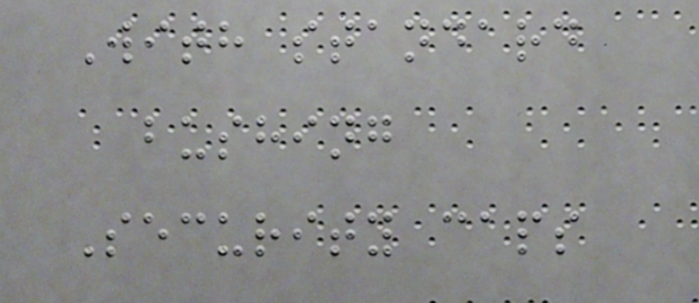With standard
bushing
Security caps
